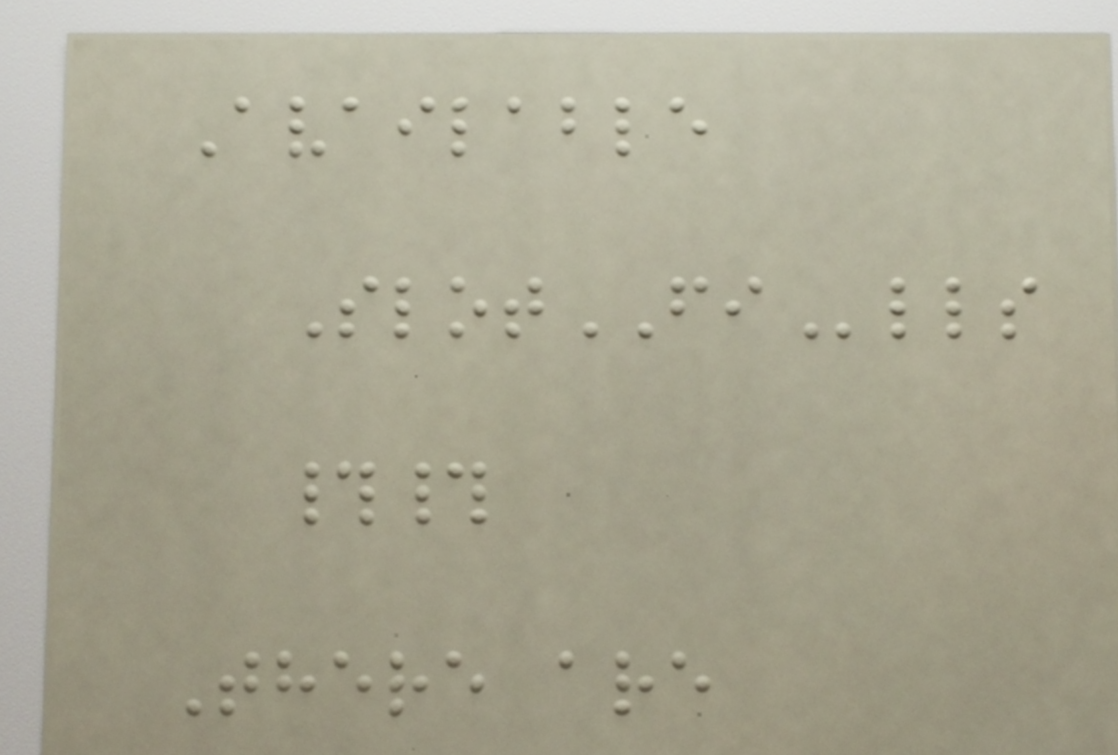Available
SlotFIlls
##
There are
